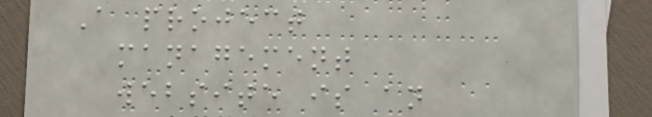A project
management
website is an
